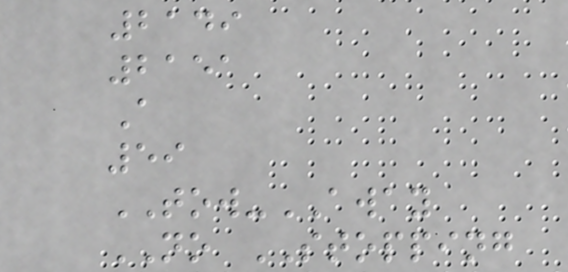2149
2151
A
59
TOW-AWAY
NO STOPPING
